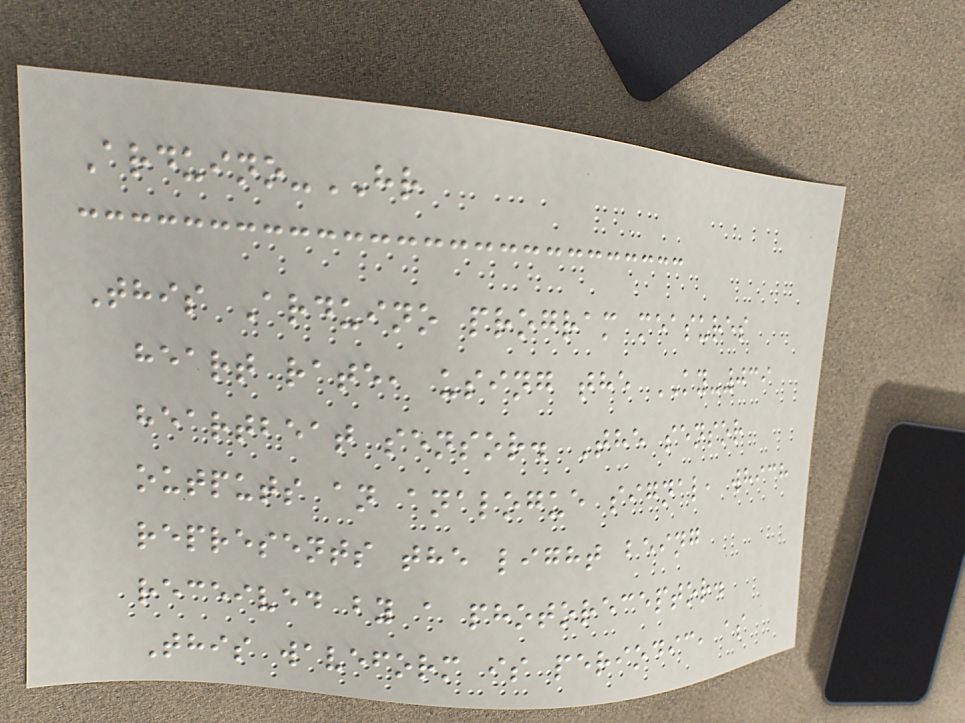Arduino-HR
This Arduino program measures
heart rate, using the KY-039
heartbeat sensor. The sensor
outputs an analogue signal, which
represents the light being
received by a photoreceptor.
This waveform is periodic, as
